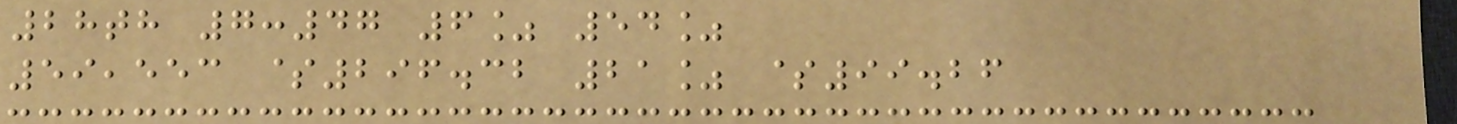28th 7:47 6% 54%
59,553 $296.32 21% $99.26
